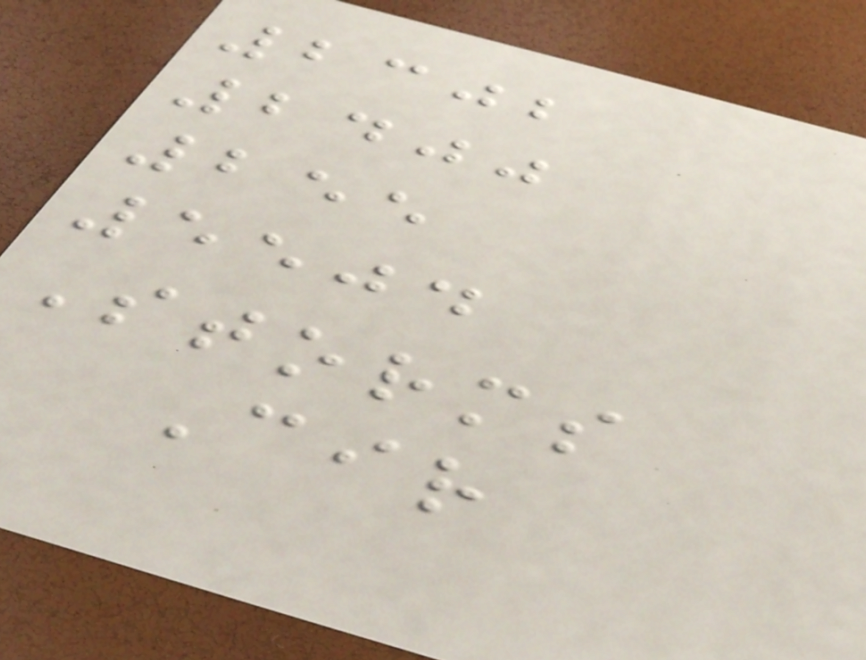2302
2400
255
5504
Storms
Cir
